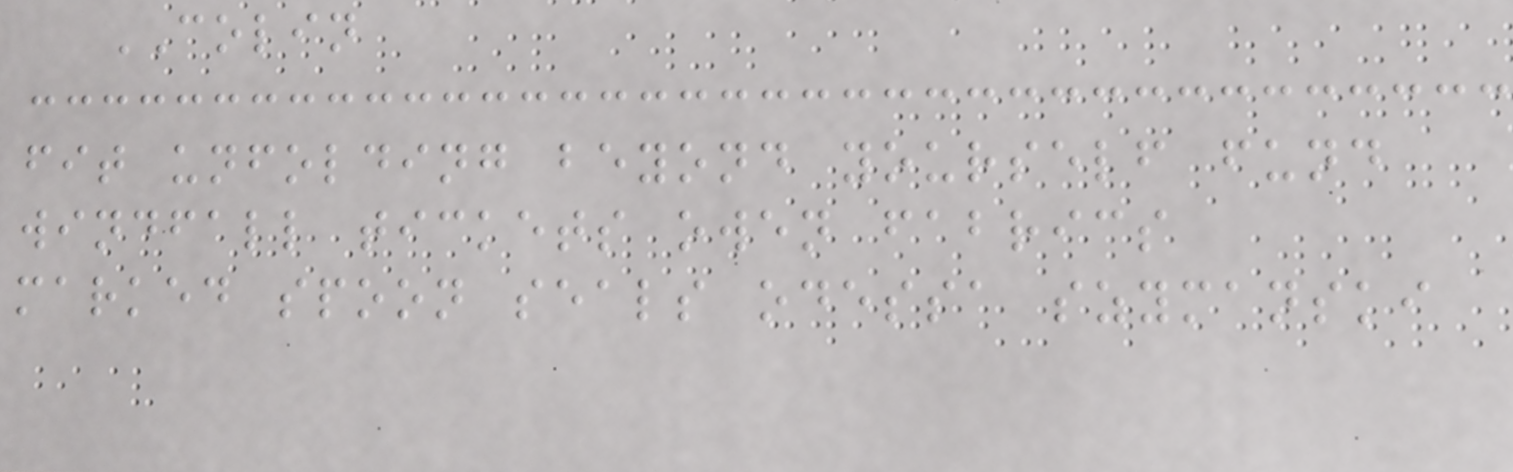COLIN
fit unfolding beyond yourself fund
windfall tickets owen fabrics
marked spoon seals odessa szymanski
